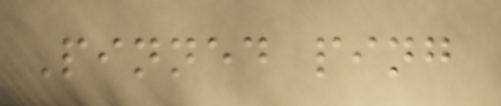Pinned ping
